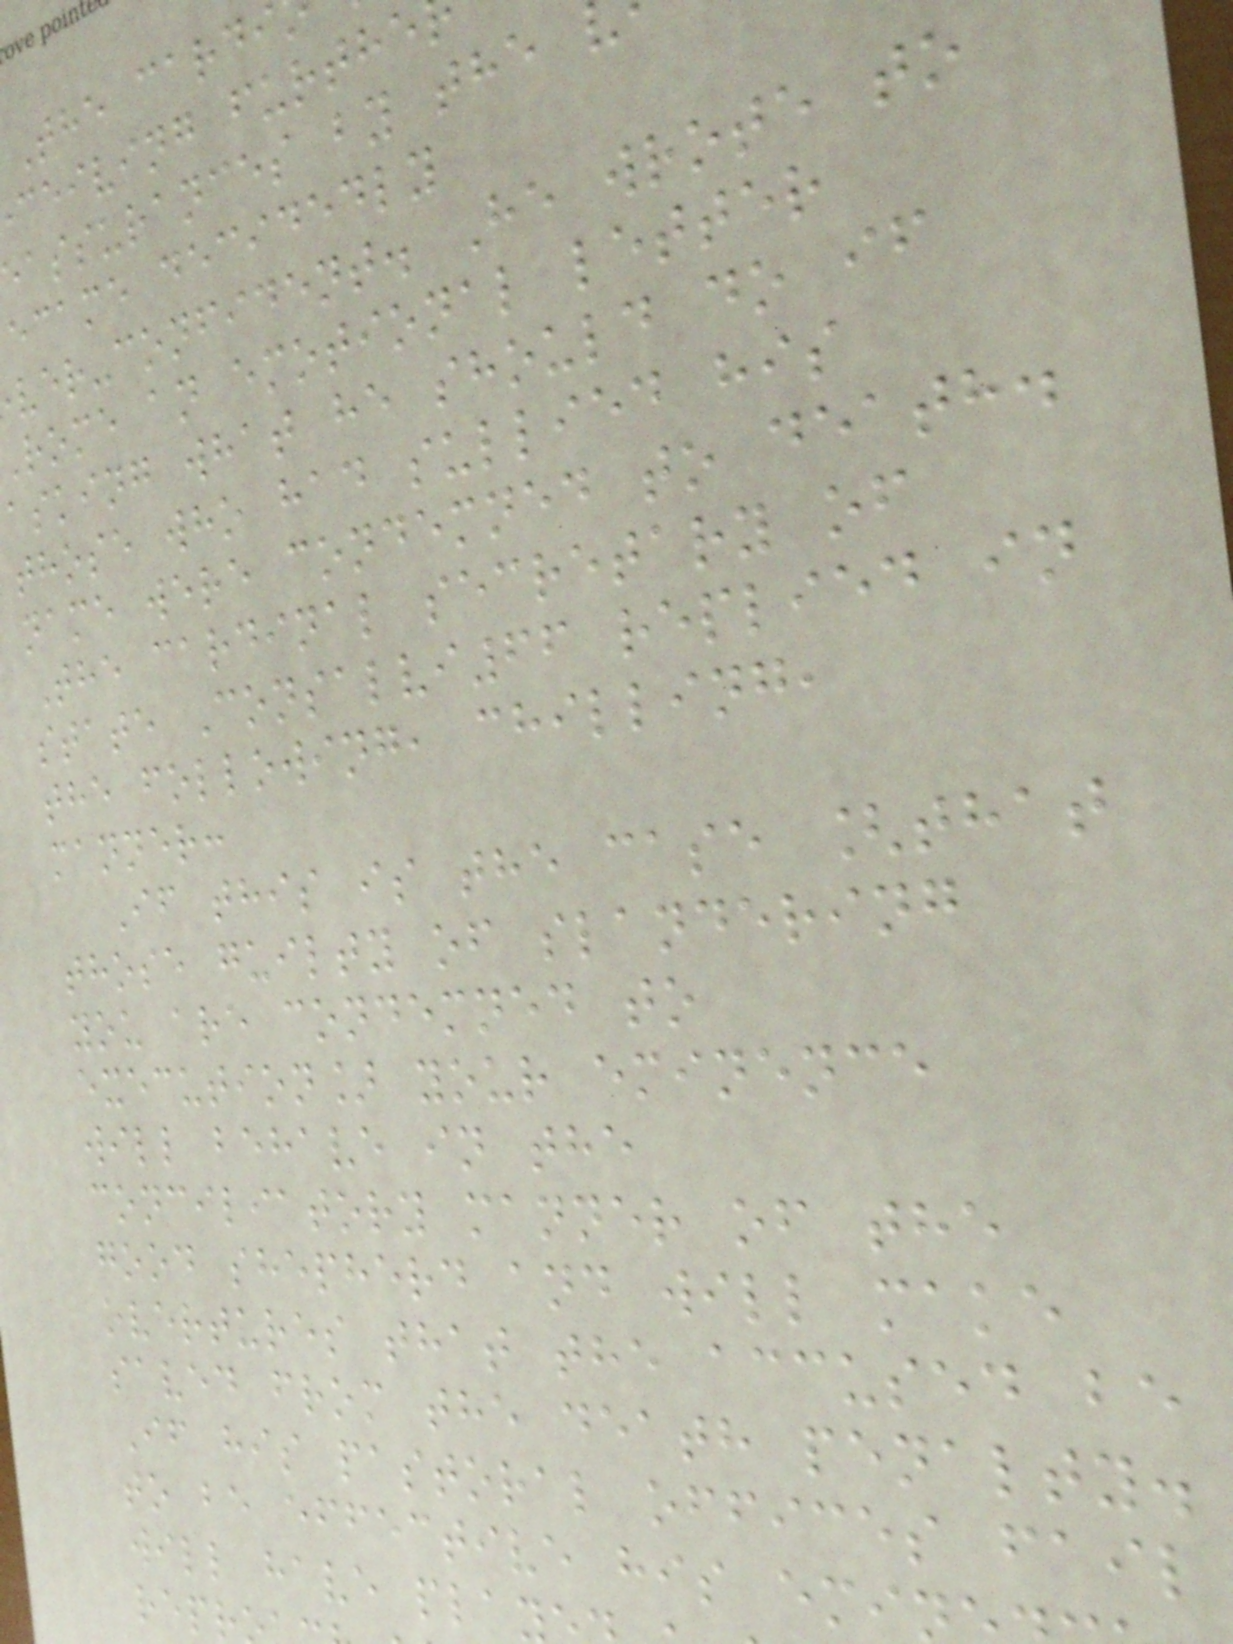The cardi
ceiving furthe
eassurances by the
ecame decidedly
ver-confident. He wrote to
rome an emotional letter
asking what he should do if
those who had sullied his
name were condemned to death.
The cardinal secretary of
state Consalvi66 replied in
the following, chilling,
manner:
If this is the case [that
those guilty of slandering
you are condemned to
execution] your eminence
will behave in the
conciliatory manner of the
good shepherd and will make
overtures that the accused be
saved from the death penalty.
If his pastoral offices fail
to be effective his emi
will have pla
